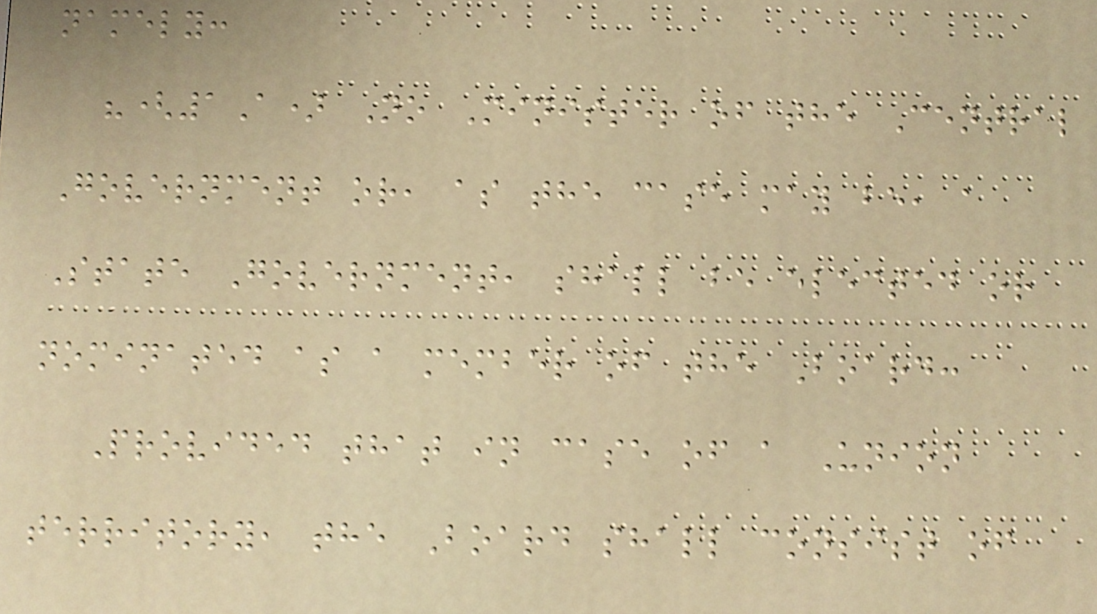namely:
"(1A) No Minister of the Central
Government or, as the case may be, a
State Government, shall be elected or
nominated as a member of the Board:
Provided that in case of a Union
territory, the Board shall consist of
